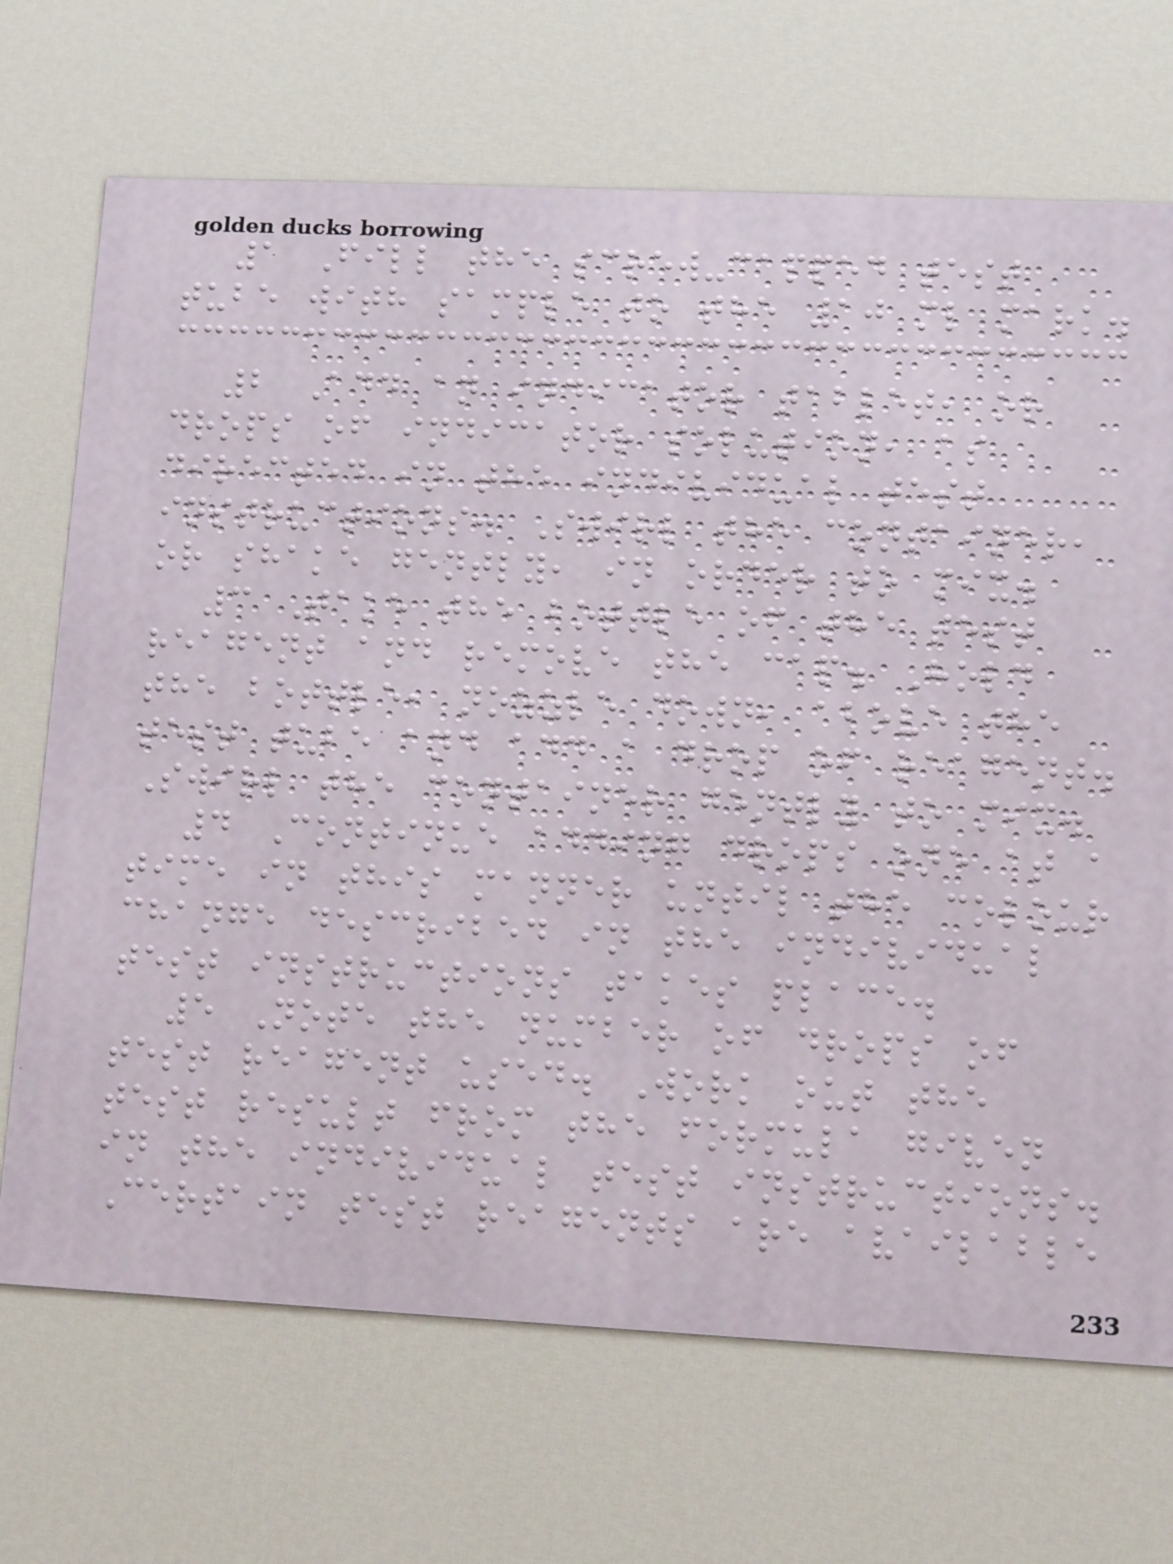1 Fill the screw-capped test
tube with sample to the 10 ml mark.
2 Add an indicator tablet, or
drops of indicator solution, as
directed in the individual test
instructions. Swirl the container,
or shake gently, in order to mix.
3 Take the bottle of the test
reagent and remove the cap. Hold
the bottle, nozzle down, above the
test tube and add a drop of reagent.
Swirl the container gently to mix.
4 Continue adding drops one at a
time in this manner until the colour
change described in the individual
test instructions takes place.
5 Note the number of drops of
test reagent used. Work out the
test result from the formula given
in the individual test instructions.
Certain test reagents are available
